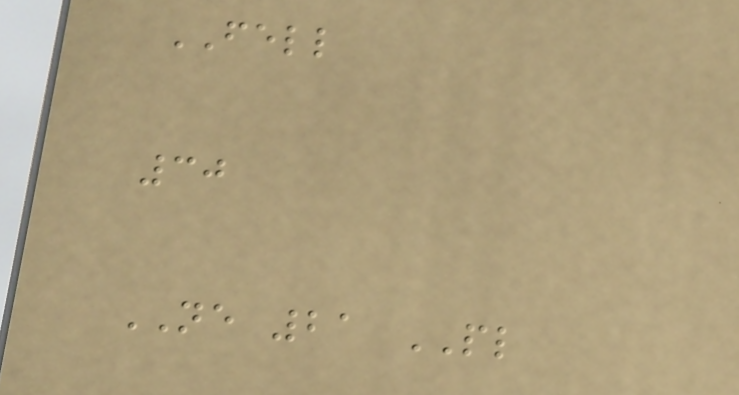FELL
30
NE 21 PL
